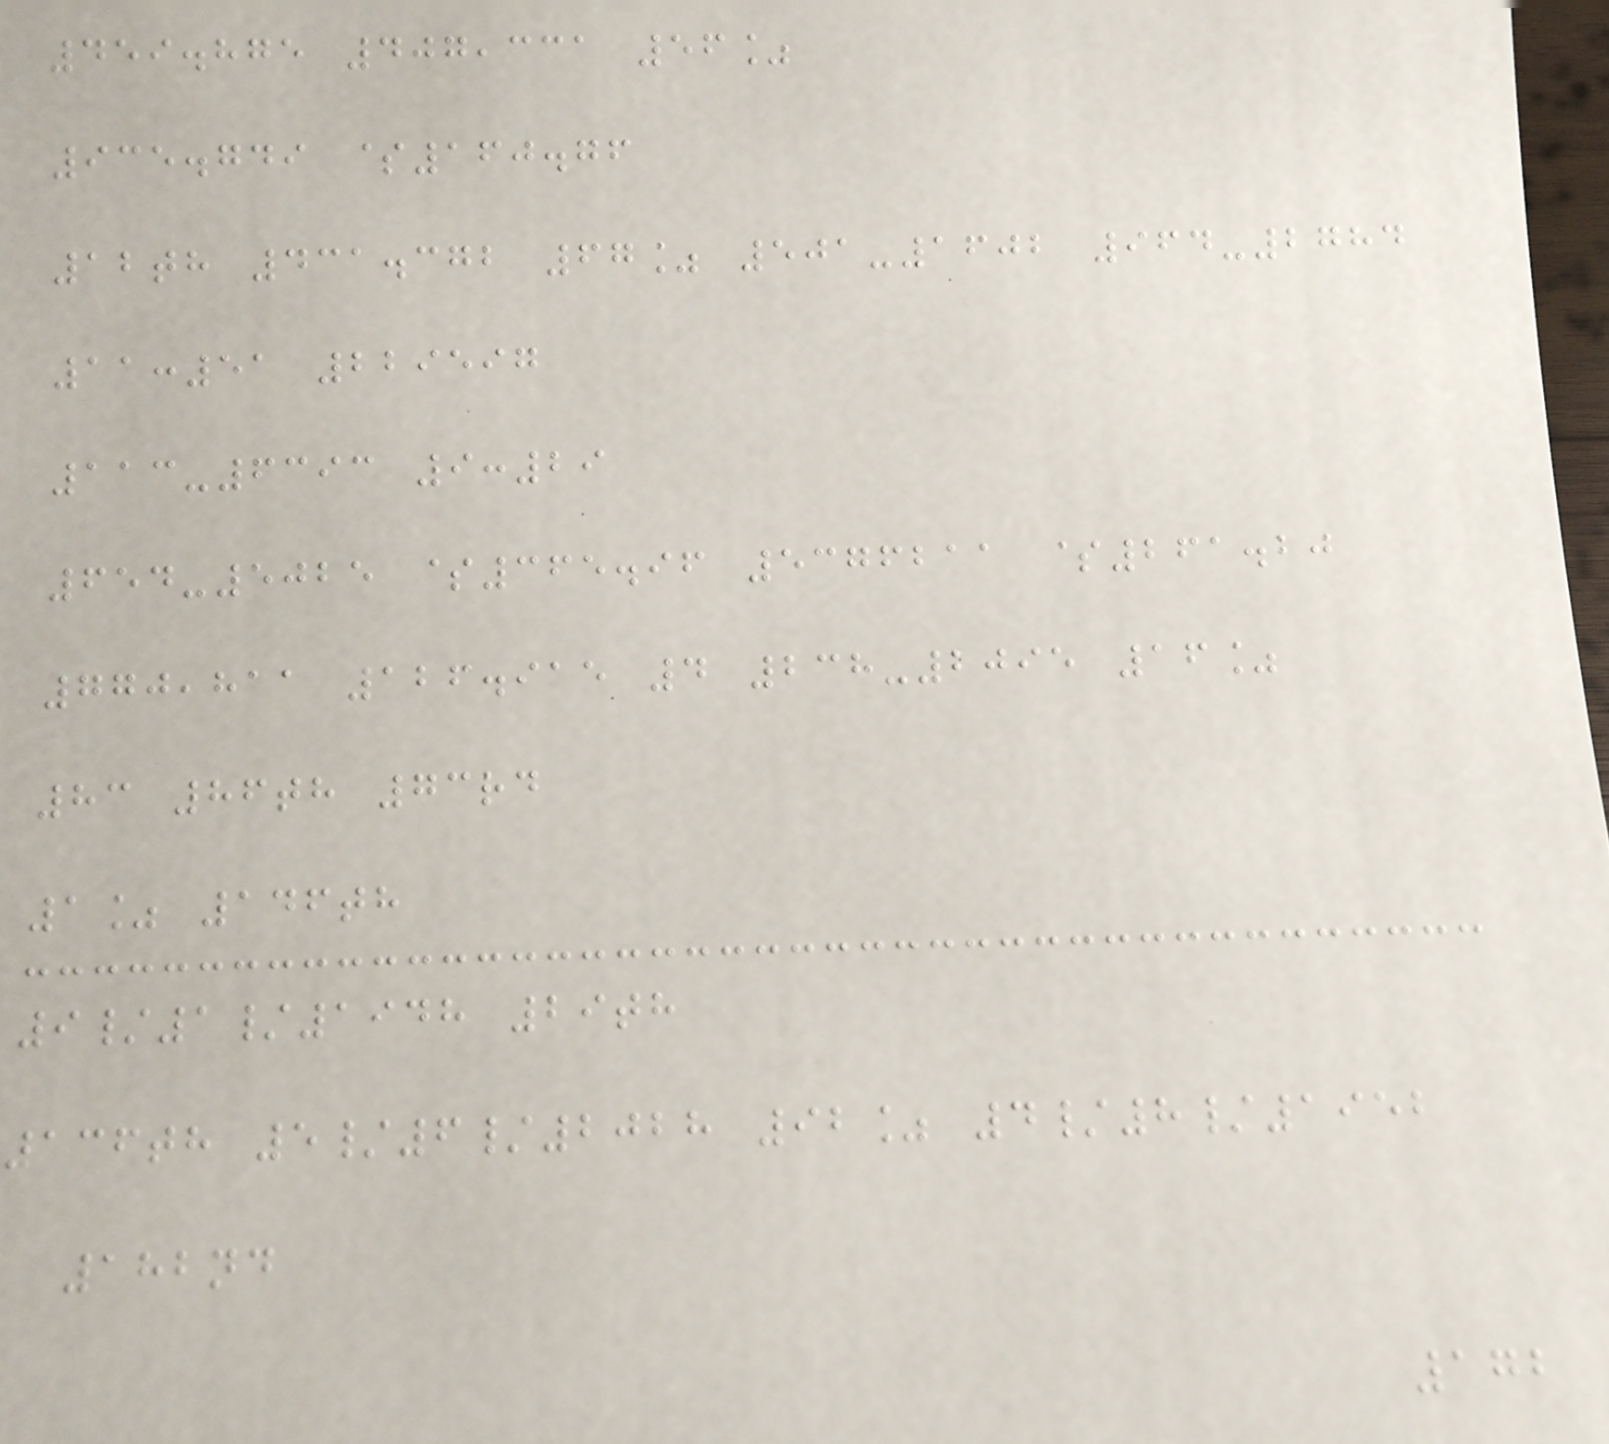459.875 407,331 56%
935.749 $160.76
12th 431.372 67% 501-1602 964-2784
11:51 229597
113-6393 9:29
654-5025 $365.96 5376211 $261.20
770,811 126.915 4 238-2095 16%
83 86th 73rd
1% 146th
9/1/1948 29th
136th 5/6/2028 92% 4/8/1952
182nd
172
